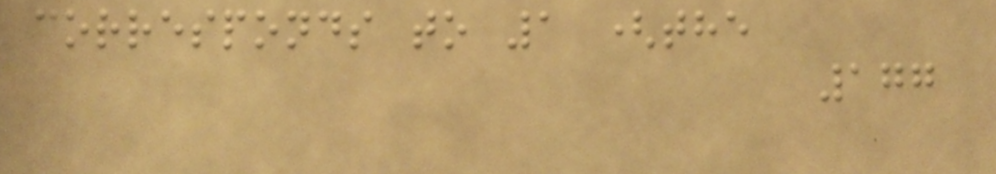corresponds to 1 (the
177
